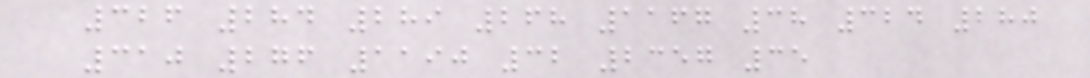326 284 289 268 1167 38 324 280
310 276 1190 32 2357 35
